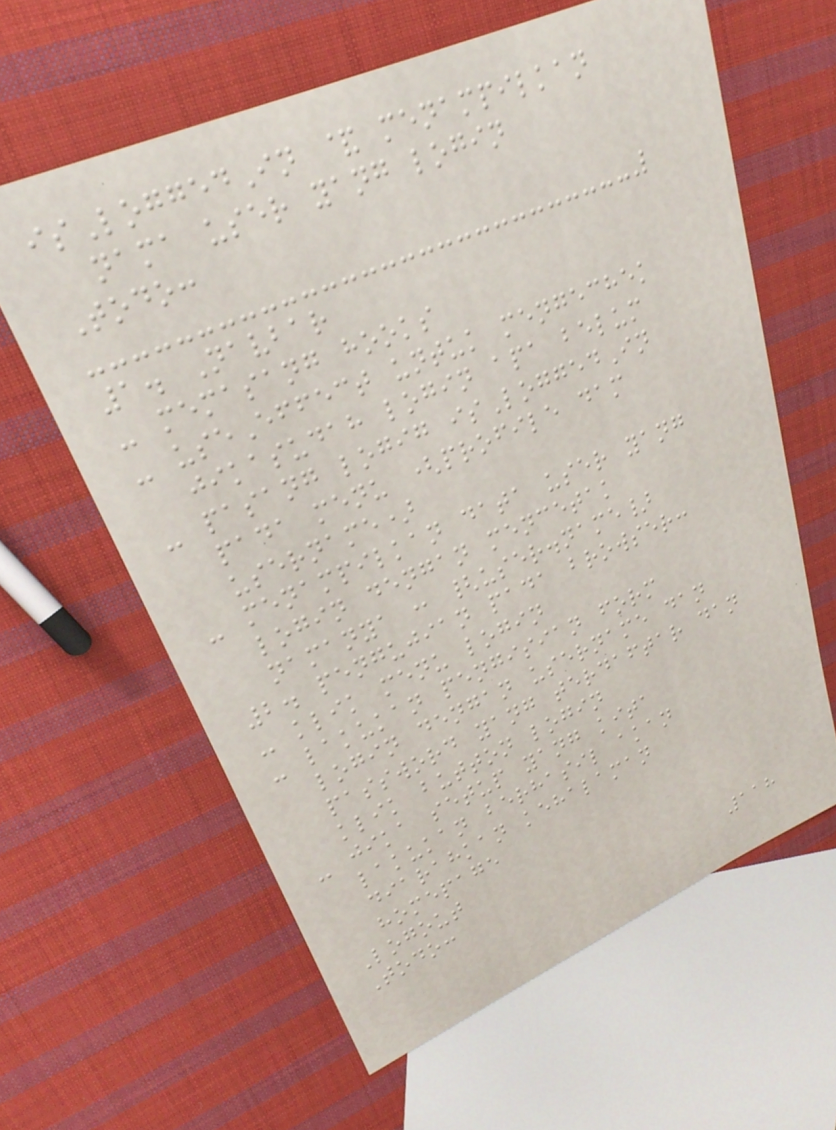isLoggedIn & menampilkan
nama user yang login
Todo:
1. Navbar
- memasang hooks
- useEffect untuk mengechek
jikasudah login apa belum
- pasang logig isLoggedIn
pada menu (profile dam
username)
- menampilkan data user yang
login dengan mencetak
namanya : {user.name}
2. pengujian pada browser:
- klik menu login
- lakukan pengisian form
login dengan username dan
password yang terdaftar dan
klik button login
- jika setup yang kita
lakukan berhasil akan
diarahkan kehalaman
homepage
Logout
Todo:
118
